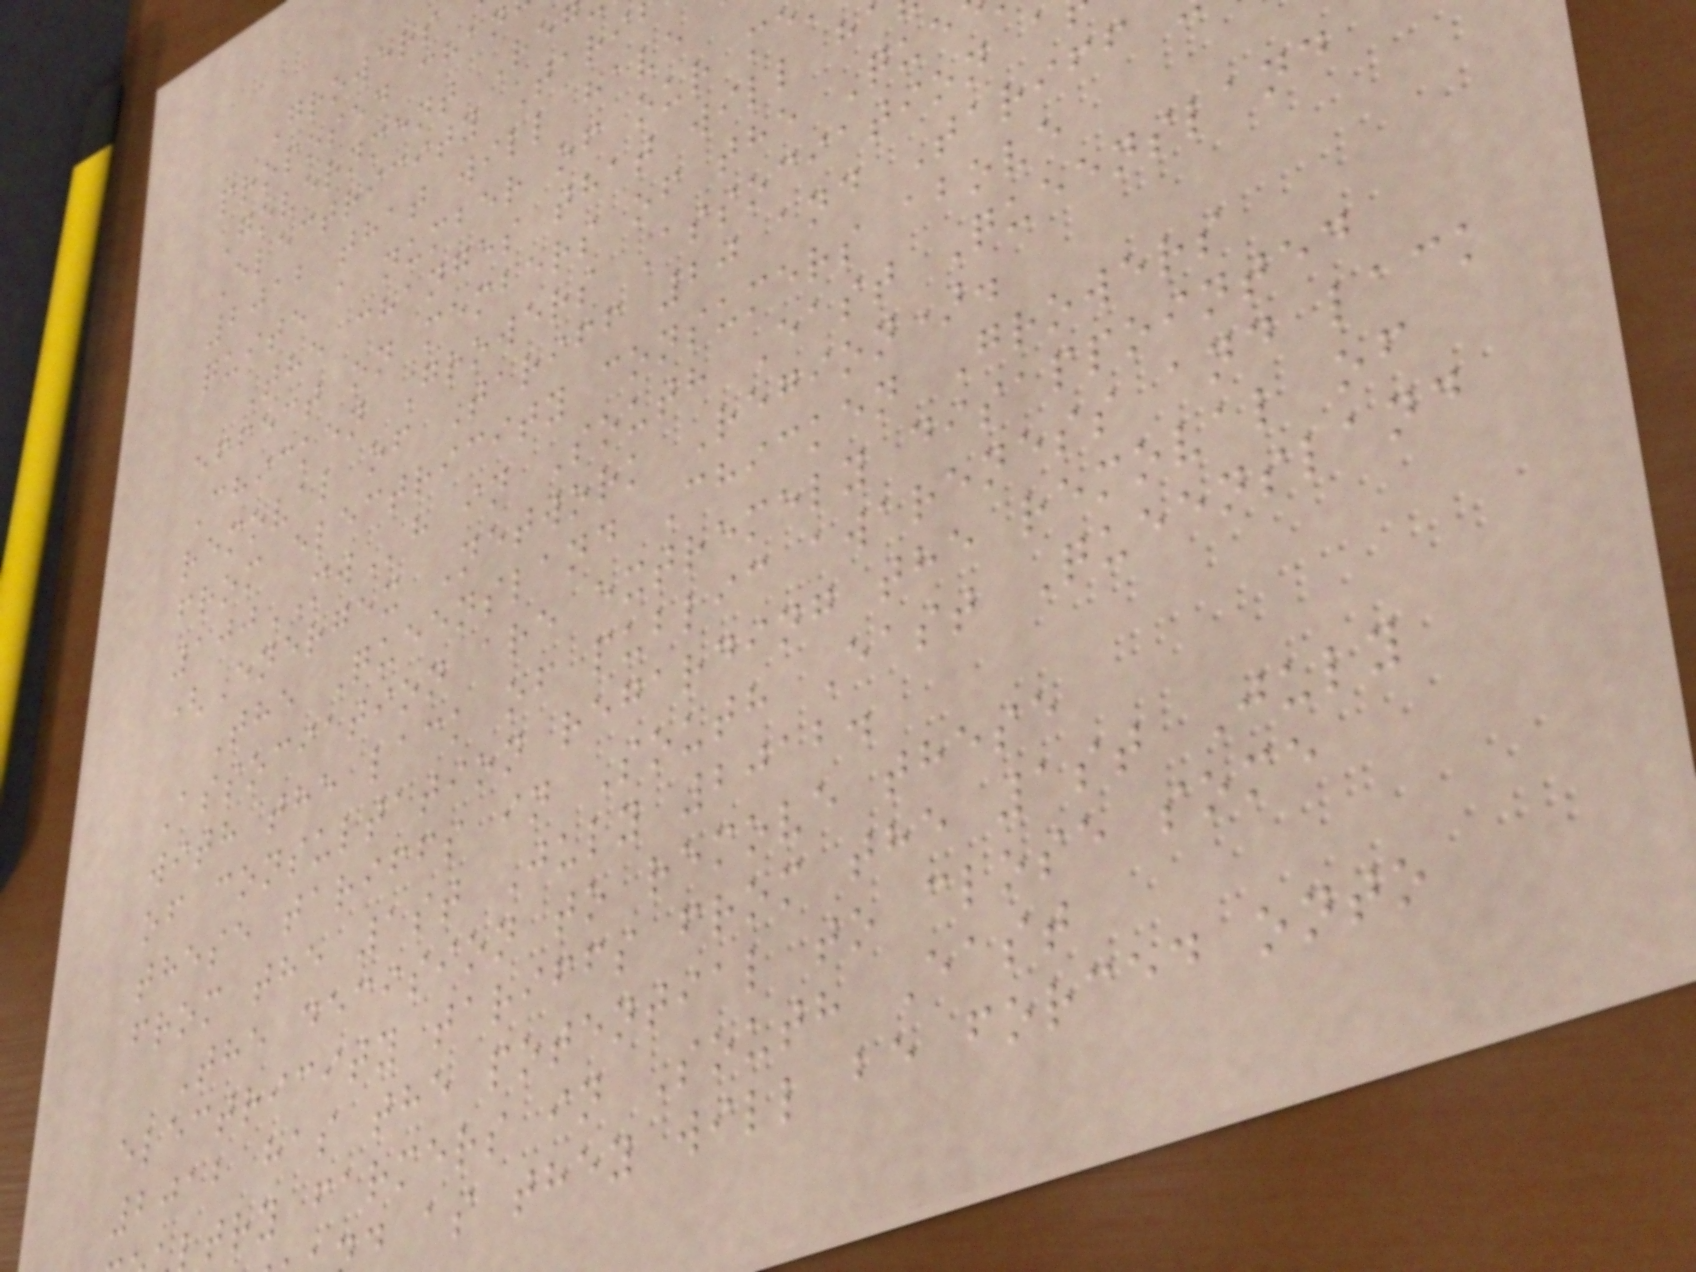proposed chan
Government Reg
Electricity Tari
2012 that will have
quite a number of our me
The changes that will h
effect on members of the Que
Chicken Growers Association a
removal of Tariff 20 and Tariff
from electricity consumers above
100MWh in South East Queensland
(Energex Network Region).
The Queensland Chicken Growers
Association are extremely disappointed
with the lack of public awareness and lack
of consultation regarding the removal of
these tariffs in South East Queensland
from the 1st July 2012.
The decision to remove these
electricity tariffs from the 1st July
2012 has the potential to close some
ltry farmers in South East
d as they will be forced onto
